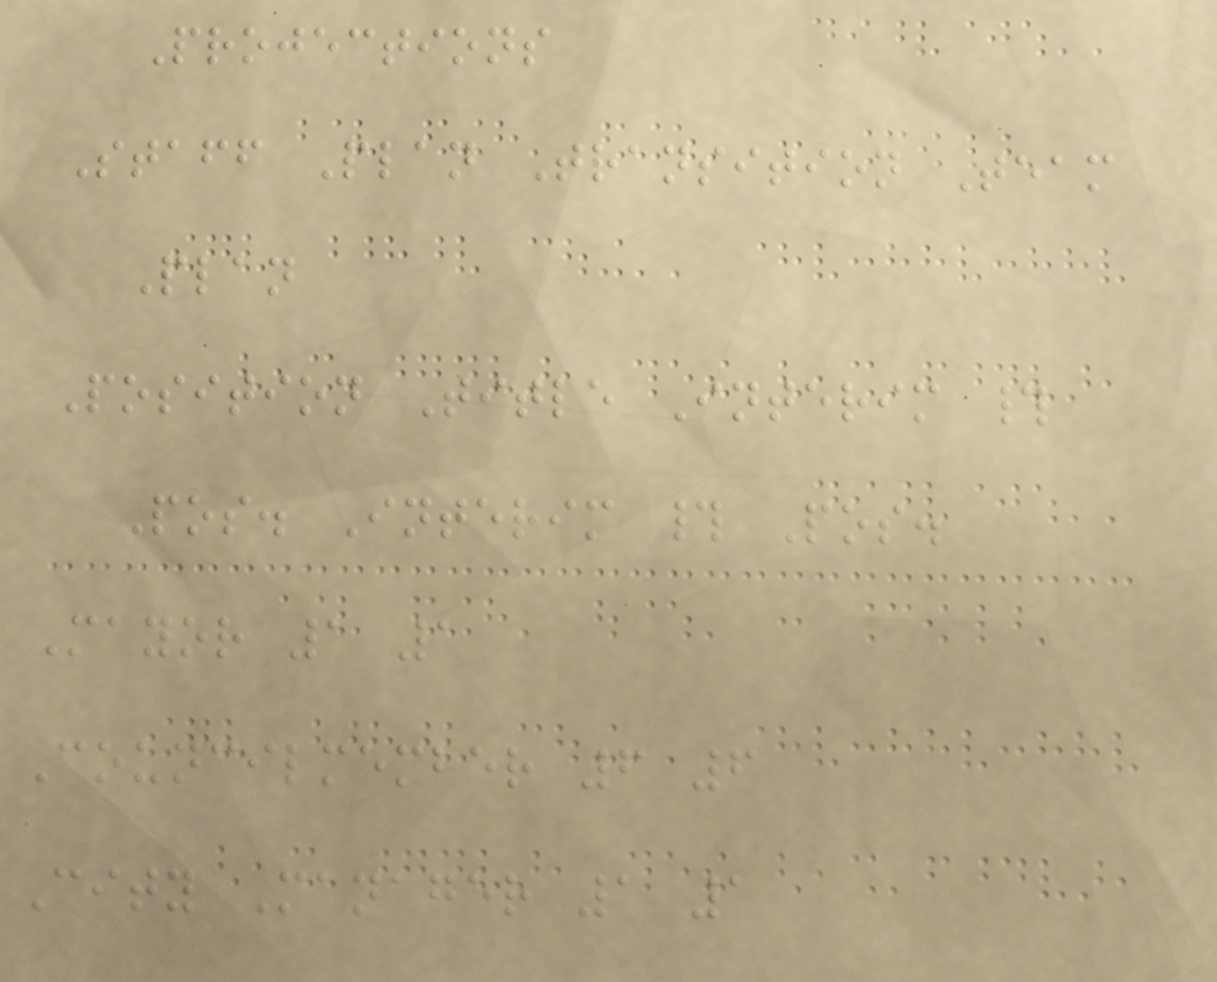Projections
Staff Plan Transition Team
Plan
Position Title Interim #
Pos. Interim # Pos.
Mayor 1 1
Councilmember 6 6
City Manager 1 1
